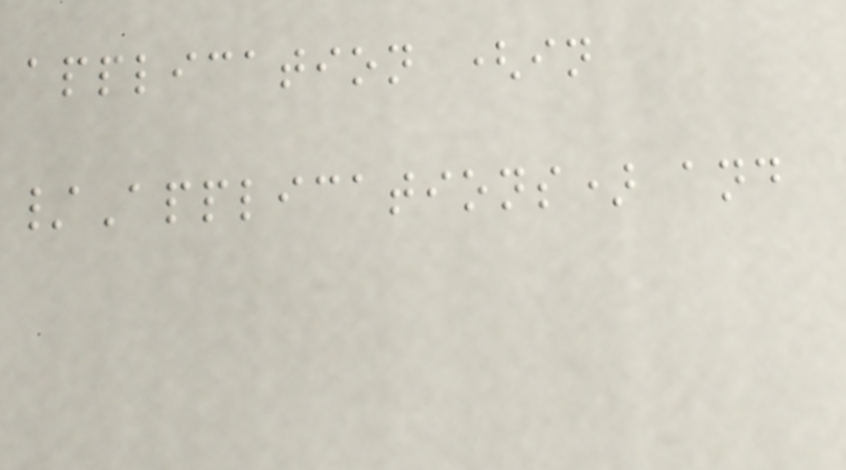application (in
/Applications) and
